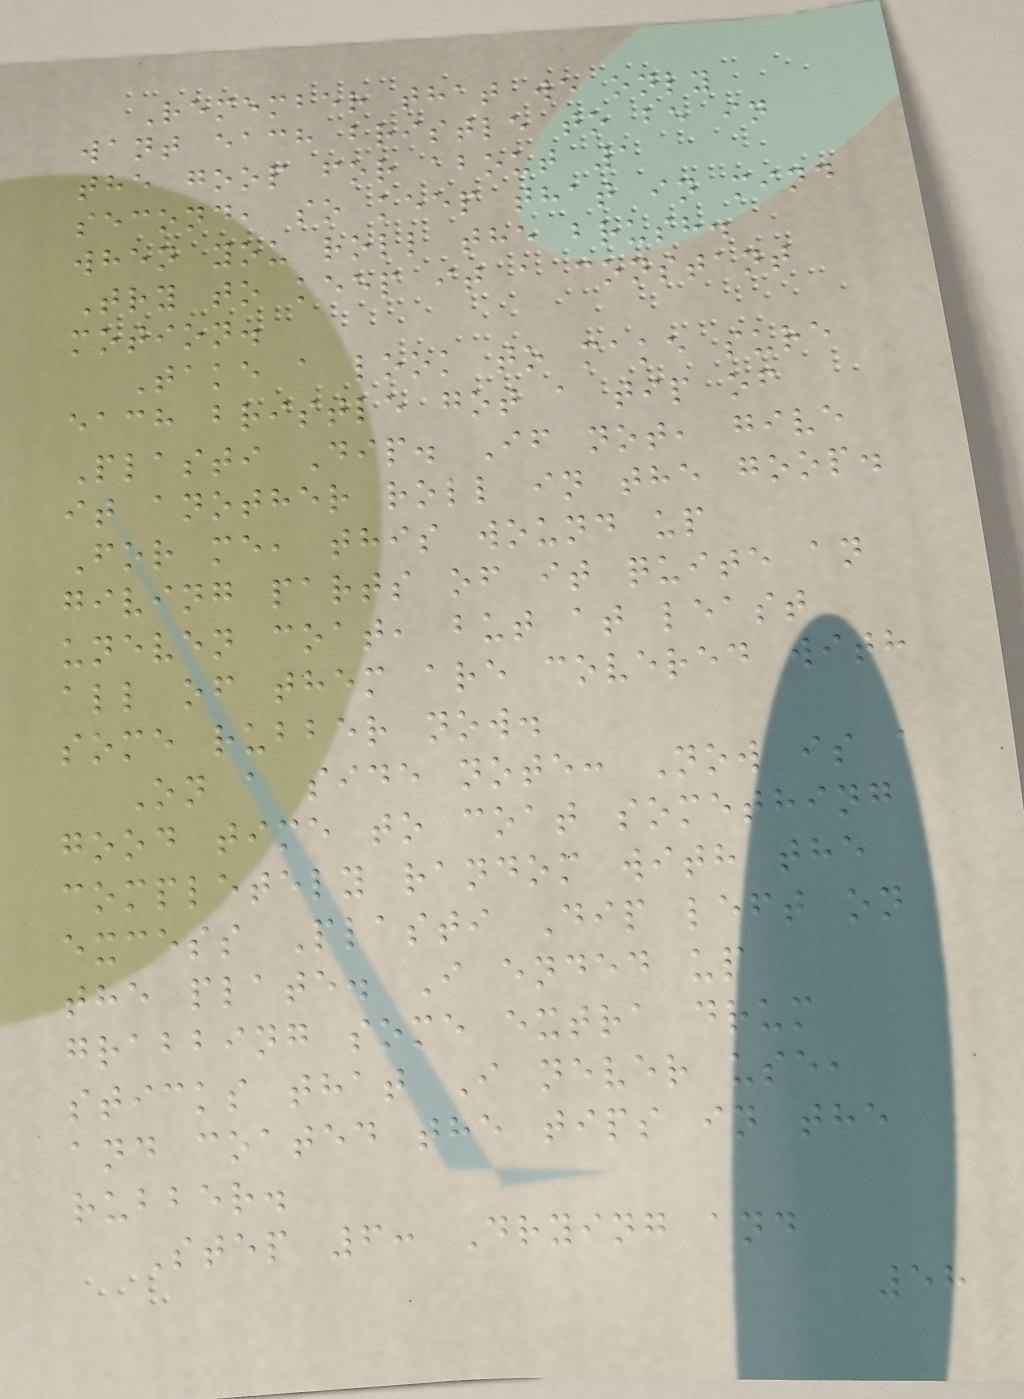Remember that we only
want each bristle to be in
the goop for about 1
second, so keep that in mind
when you roll the brush.
Try to keep it a constant
motion.
Take a look to make sure
each bristle got a tip of
Plasti Dip. If not, give
it another roll in the goop.
For me, this wound up
giving parts of it quite an
uneven coat, but at least
all of them are covered with
some rubber now.
On a side note: Now is a
good time to coat something
completely random with the
excess Plasti Dip left on
the plate. I ended up
grabbing some extra drum
sticks that I never use,
and coated the tips in the
rubber.
Step 6: Drying and
58
